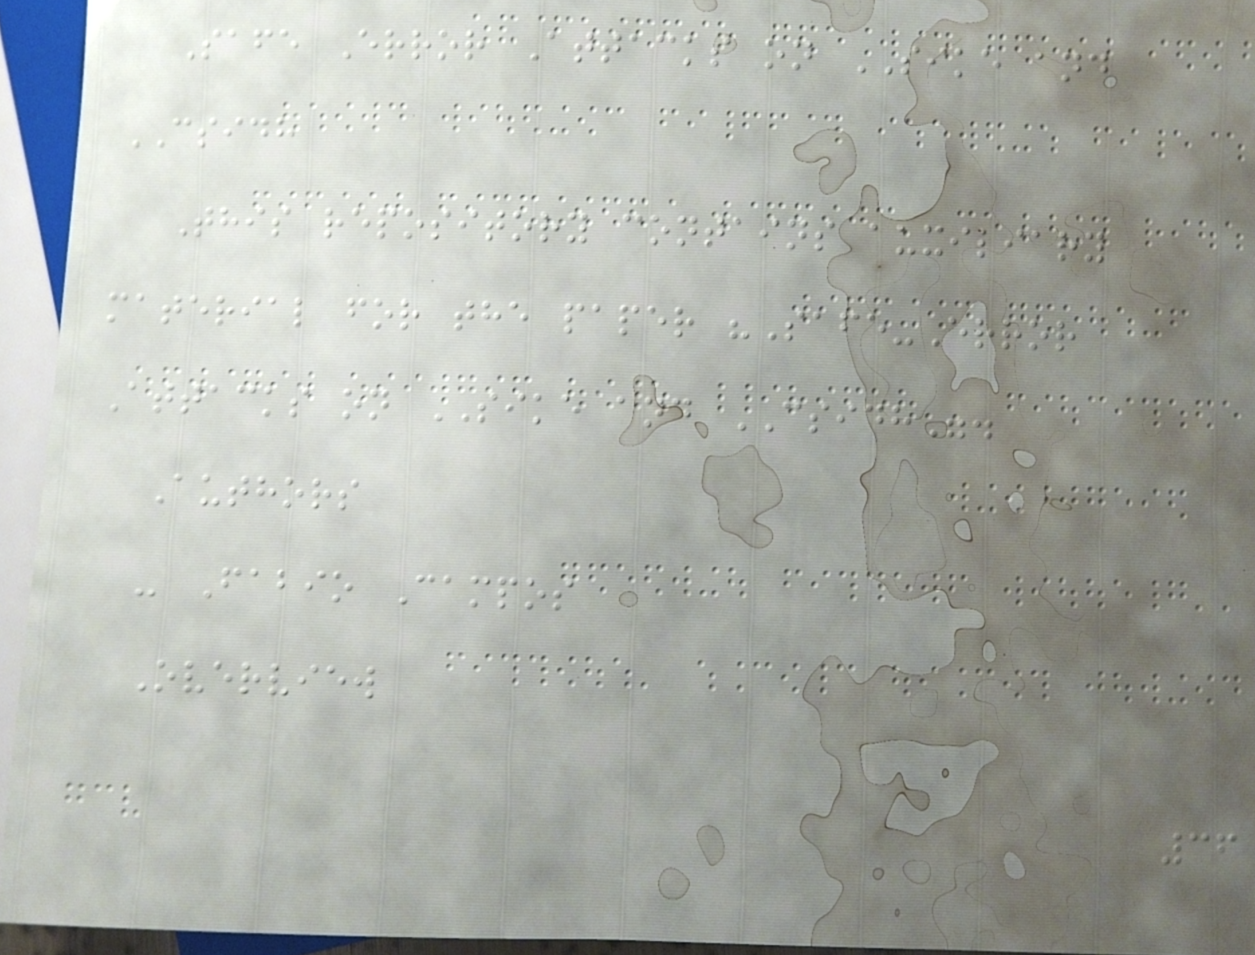Safe Error Attacks on SIKE and
CSIDH
This repository contains auxiliary
material for the paper "Safe-Error
Attacks on SIKE and CSIDH".
Authors
- Fabio Campos
Overview
36
